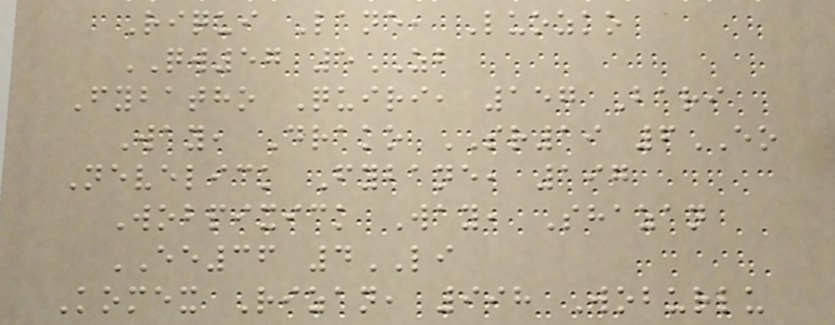Riqui Lane, Luozko
QW57 5ZB
Fybatho Quiri, 157 Bari
Way, Drako SR19 6EO
Nevelick Fybane, 197
Wobpixick Way, Shazan
EE36 4LI
Komex Rizan, 998 Woburlu
